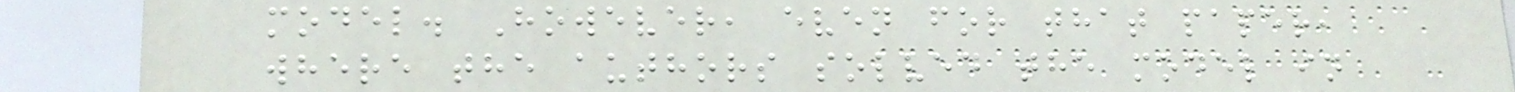model. However, even for that paper,
where the authors solved the model in
